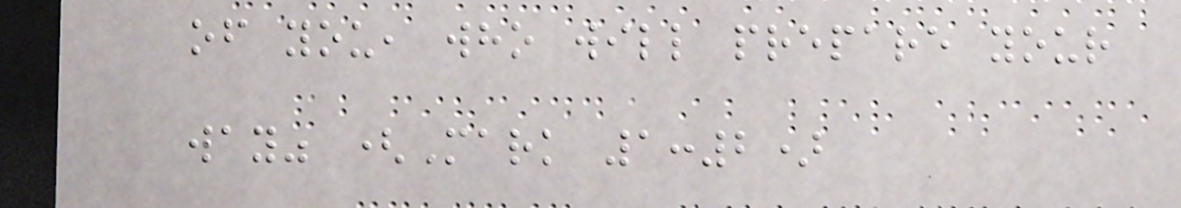of you, who will prepare your
way" (Mark 1:2)
